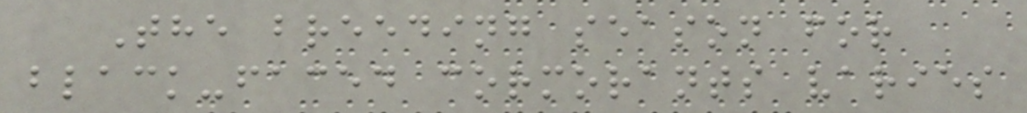The breeding season for
black-faced cormorants varies
